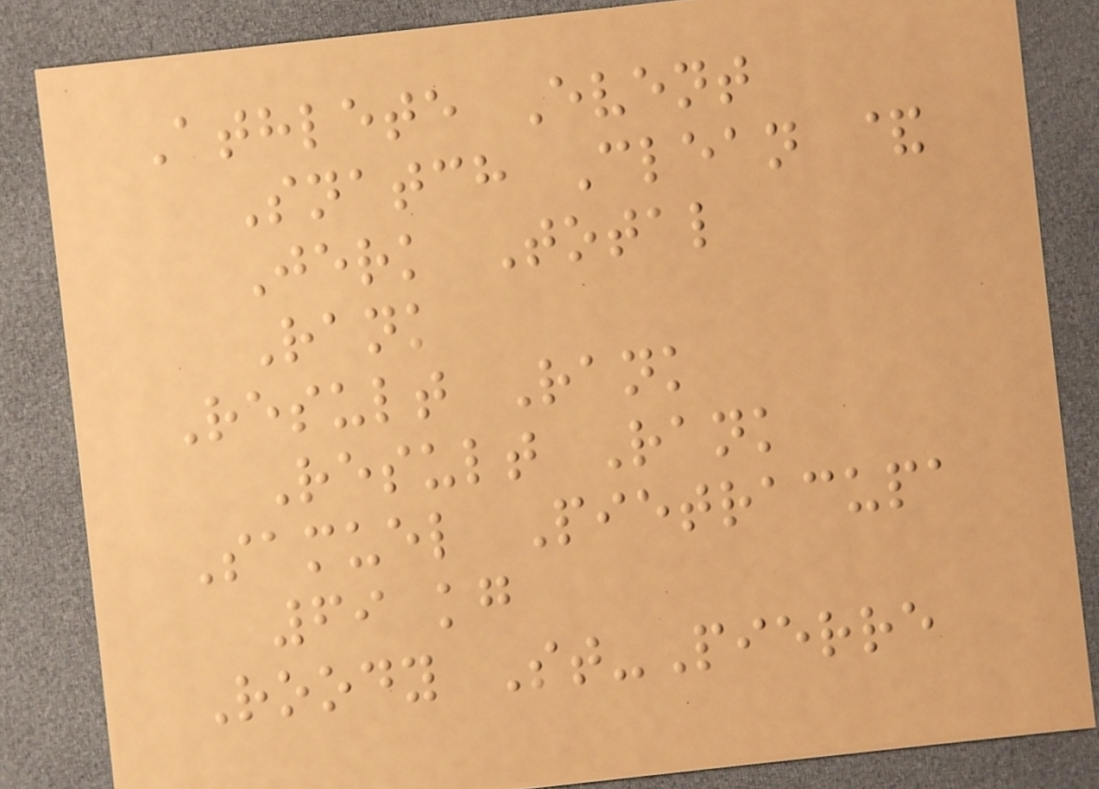Athlete Event
Snatch Clean &
Jerk Total
Rank
Result Rank
Result Rank
Samuel Pietracupa
69 kg
Roody St-Pierre
